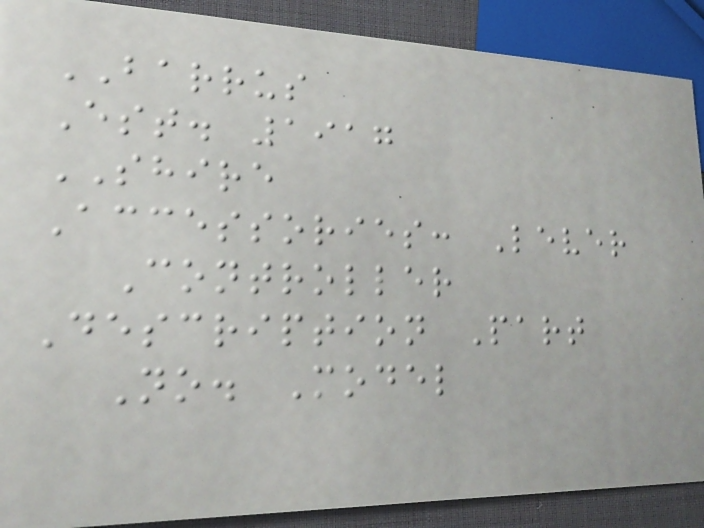BARRUS
Est. 1917
SHIRE
Accessories: Lever
Controller
Description Part
No. Model
